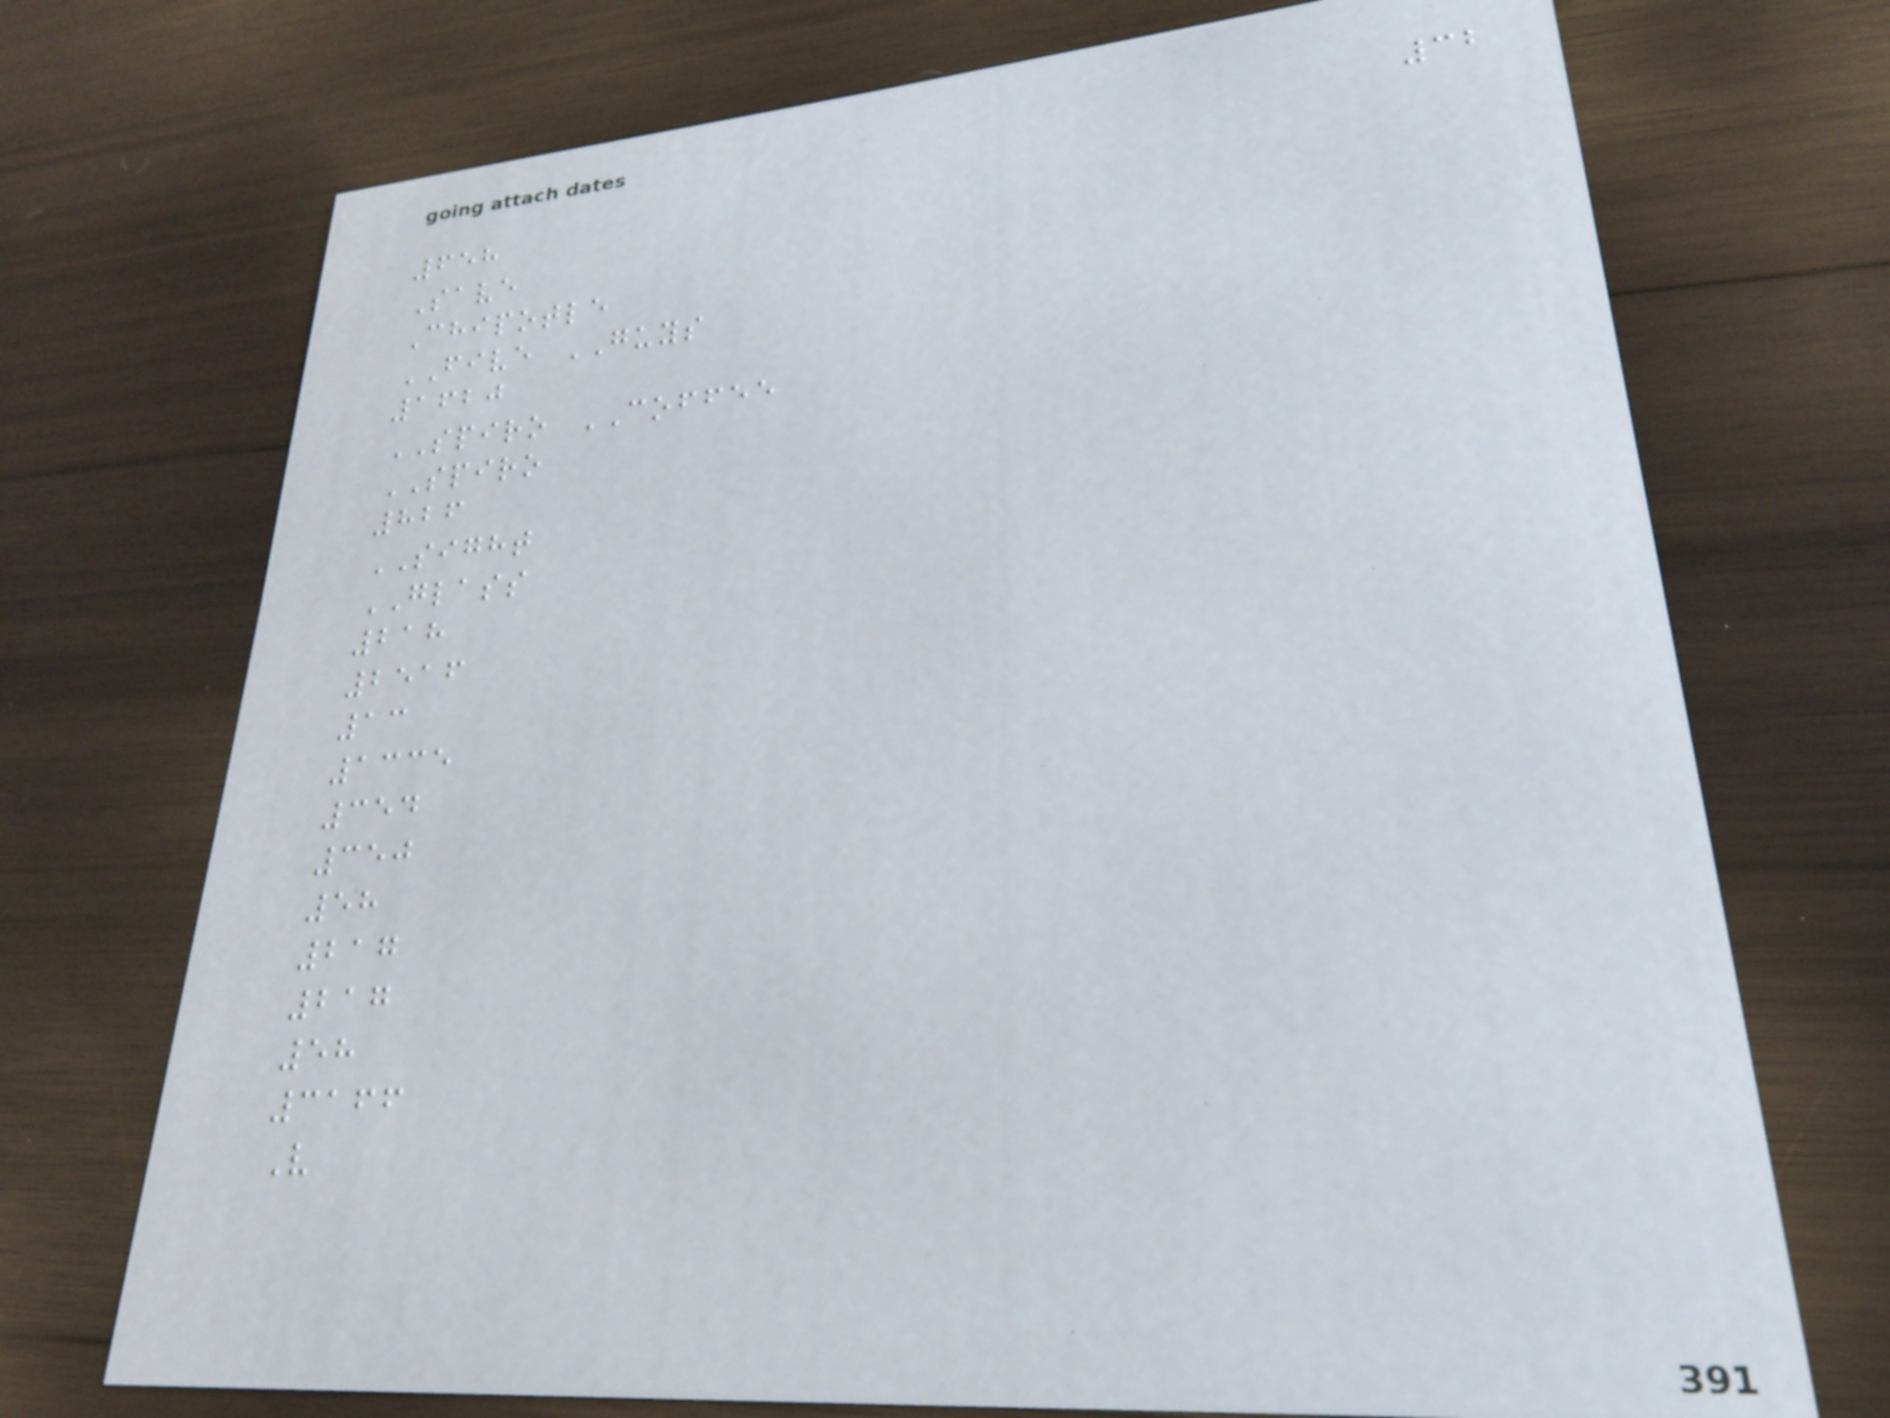32
658
Save
Chipotle
FIVE GUYS
1620
SPIRO COFFEE
SPIRO
826
SIGHT
GLASS
218
2516
13
1335
354
350
58
217
217
58
3166
V
